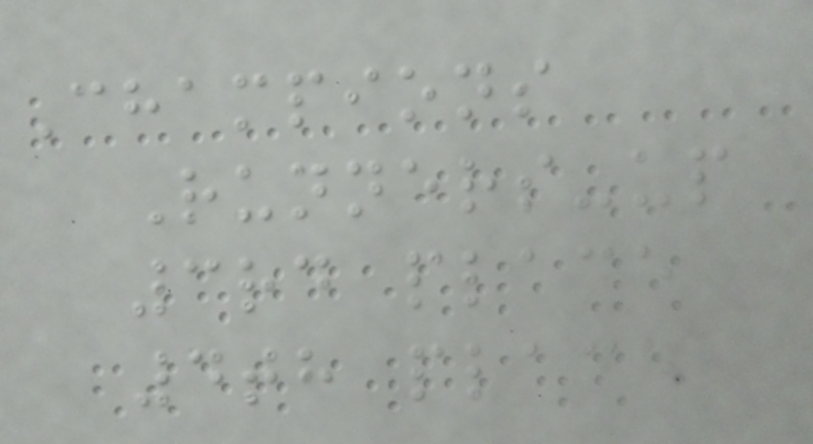Champions
Runners-up
3rd place
4th place
